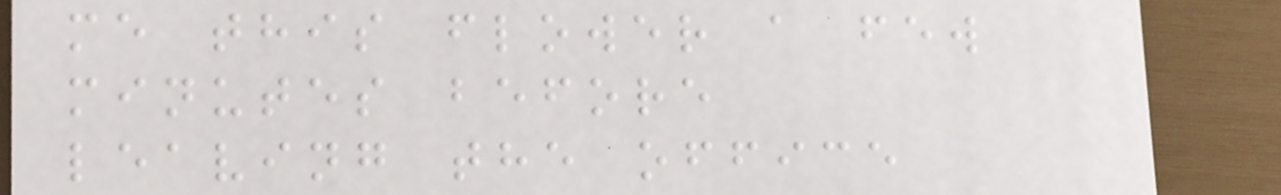me this flower a few
minutes before
leaving the office
